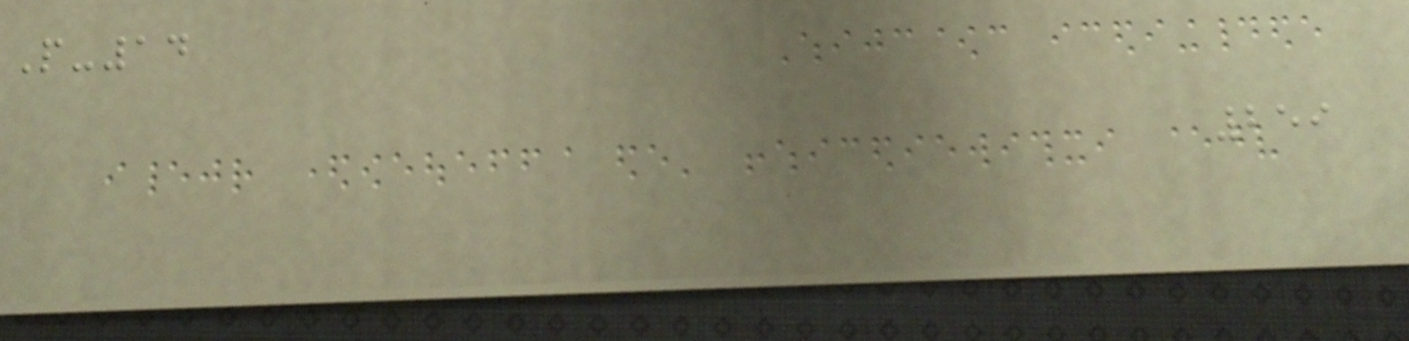P-14
259
